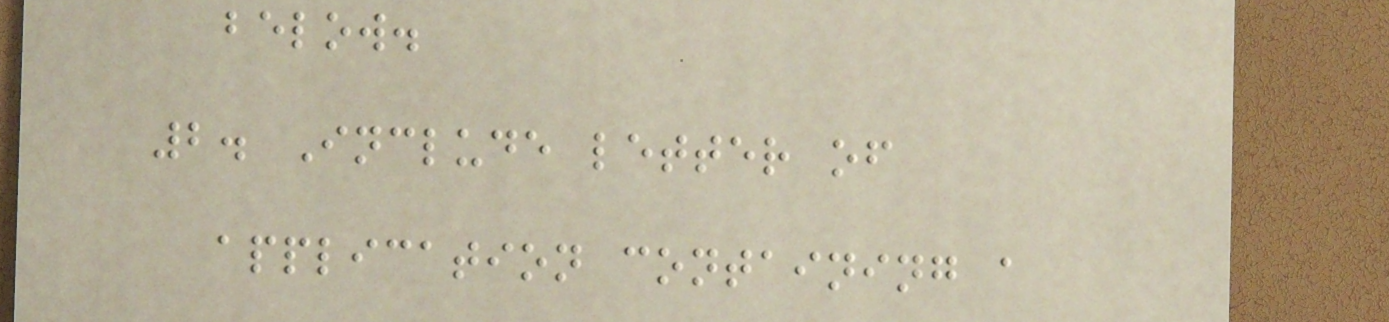below.
2. Include letter of
application containing a
